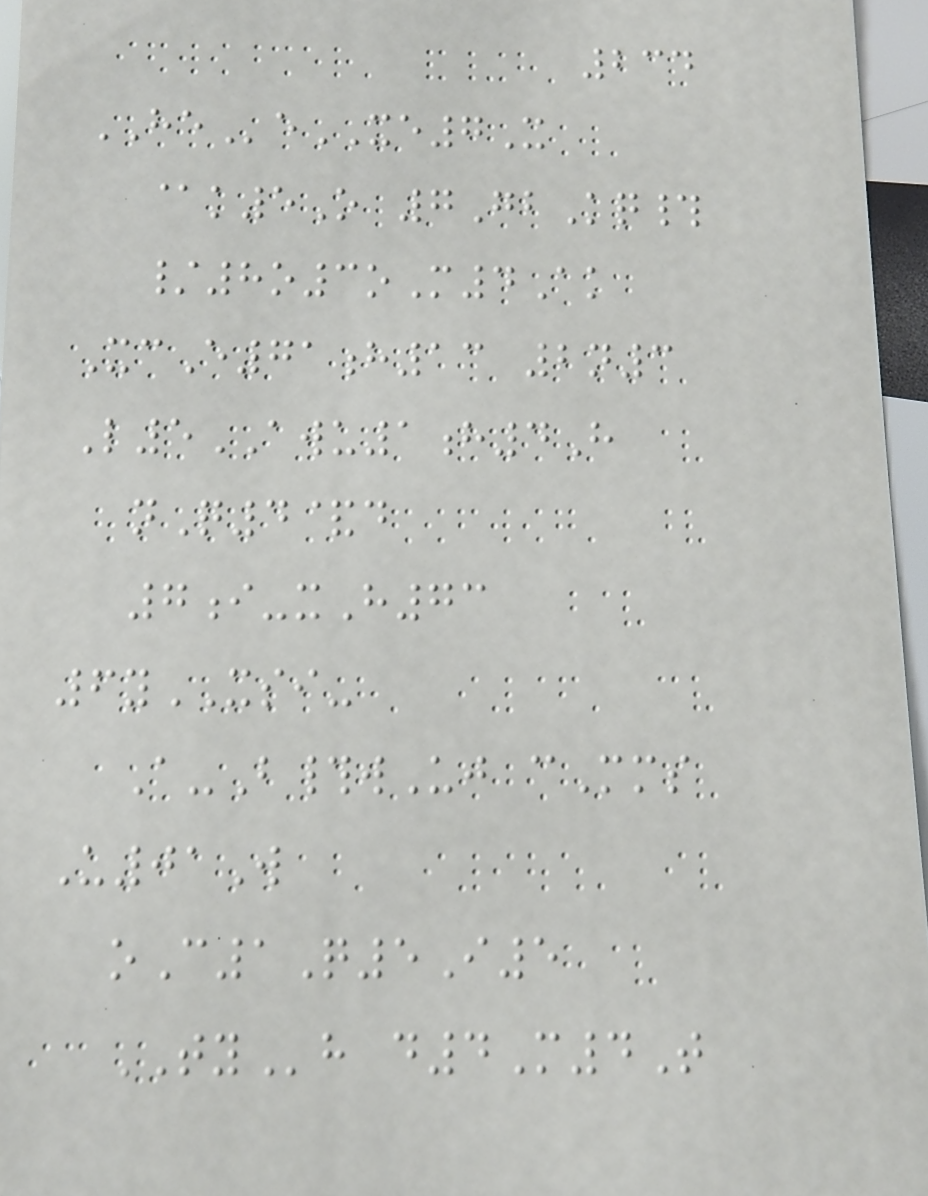234
HEeXE7X
@k5O 7GbKq#
/8o3oM4Ak
XcE71h13 2n3
L5AWU1h4H
nQ4&d
7i-xH73
6yXSI-
A-B#wUj cMms
U01W
oC1Q5I5
TYh d4M4T
